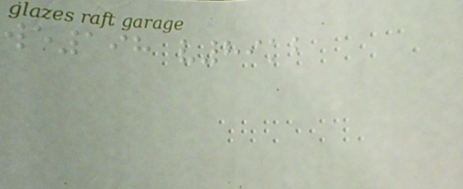we198 v89kb
